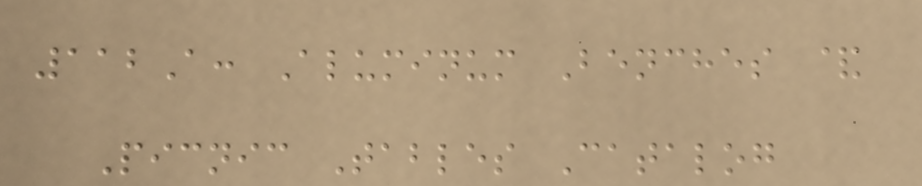112A: Aluminum Benches &
Picnic Tables Catalog
